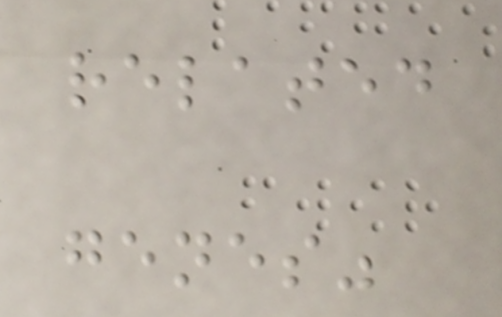related
genes"
